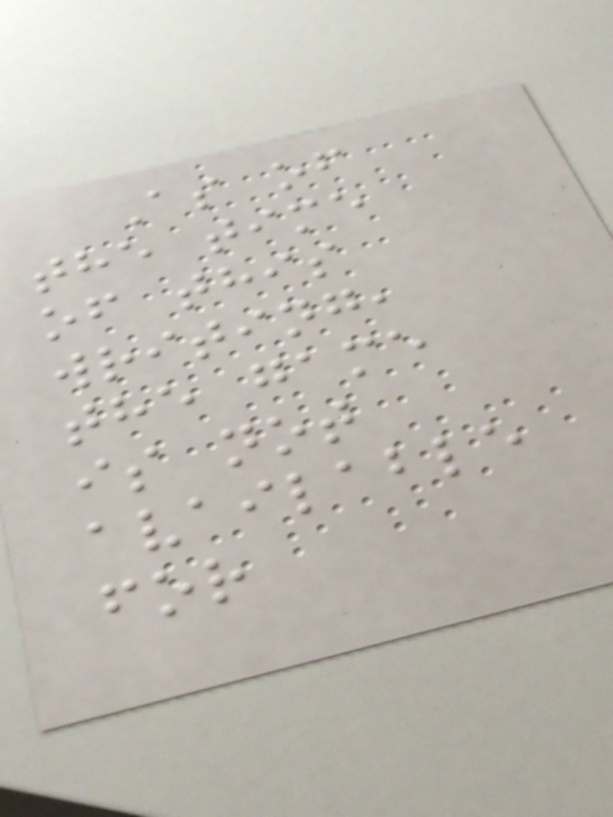As of
the time
of this
writing,
the game
is not
available
for
